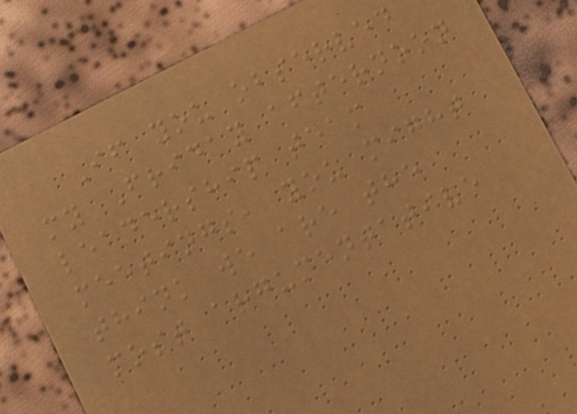If you observed
my Friday afternoon
leadership team
meetings, you might
think we are the
most argumentative
